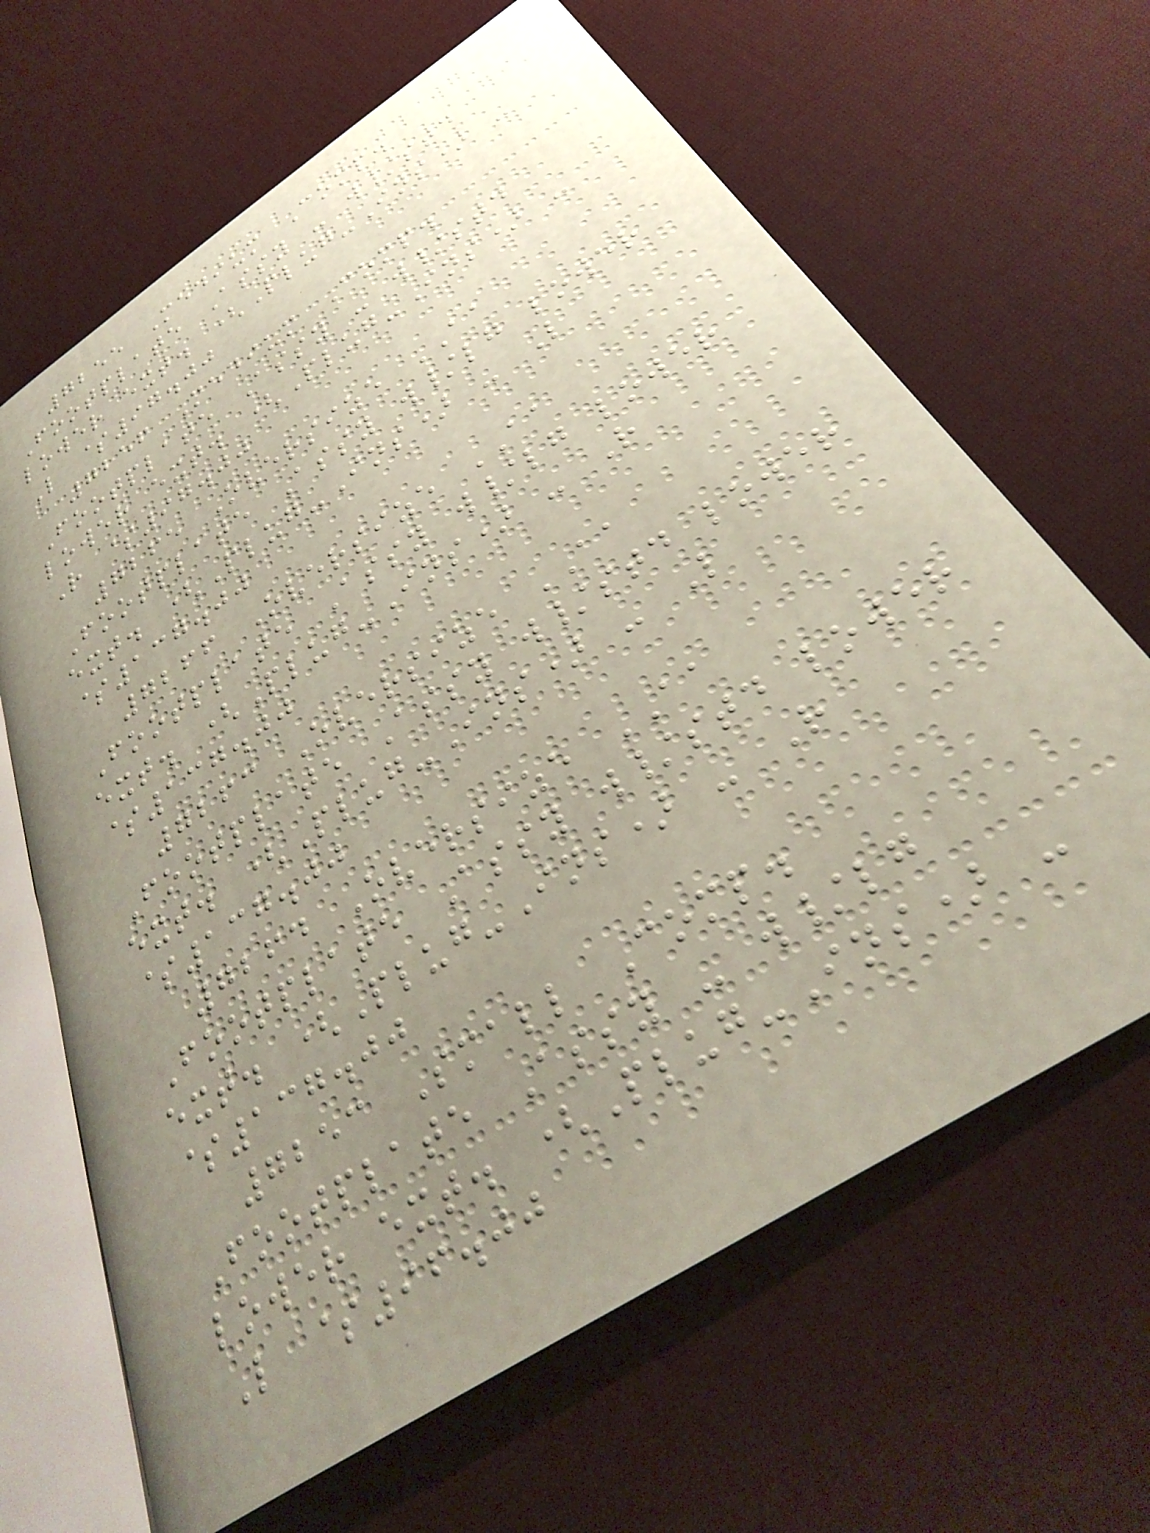7255 Medium Comp.
Footplate Assy - w/std
lower ext. (Plug-Ins) -
L $97.00
7256 Medium Comp.
Footplate Assy - w/std
lower ext. (Plug-Ins) -
R $97.00
7265 Oversize AA
Footplate Assy w/lg lower
ext. (Plug-Ins) - L
$137.00
7266 Oversize AA
Footplate Assy w/lg lower
ext. (Plug-Ins) - R
$137.00
7263 Oversize AA
Footplate Assy w/std lower
ext. (Plug-Ins) - L
$137.00
7264 Oversize AA
Footplate Assy w/std lower
ext. (Plug-Ins) - R
$137.00
7253 Small Comp.
Footplate Assy - w/lg
lower ext. (Plug-Ins) -
L $96.00
